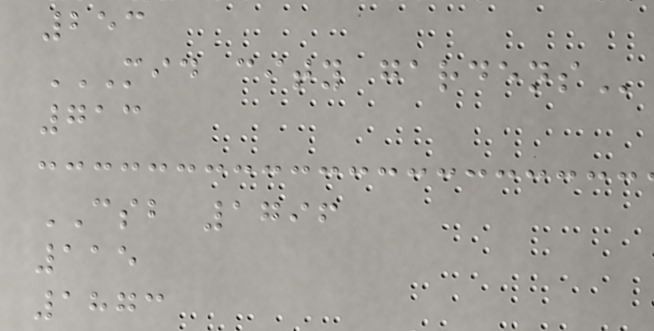253
MID CITY GARDENS
713
CSB 1796
115
1873
